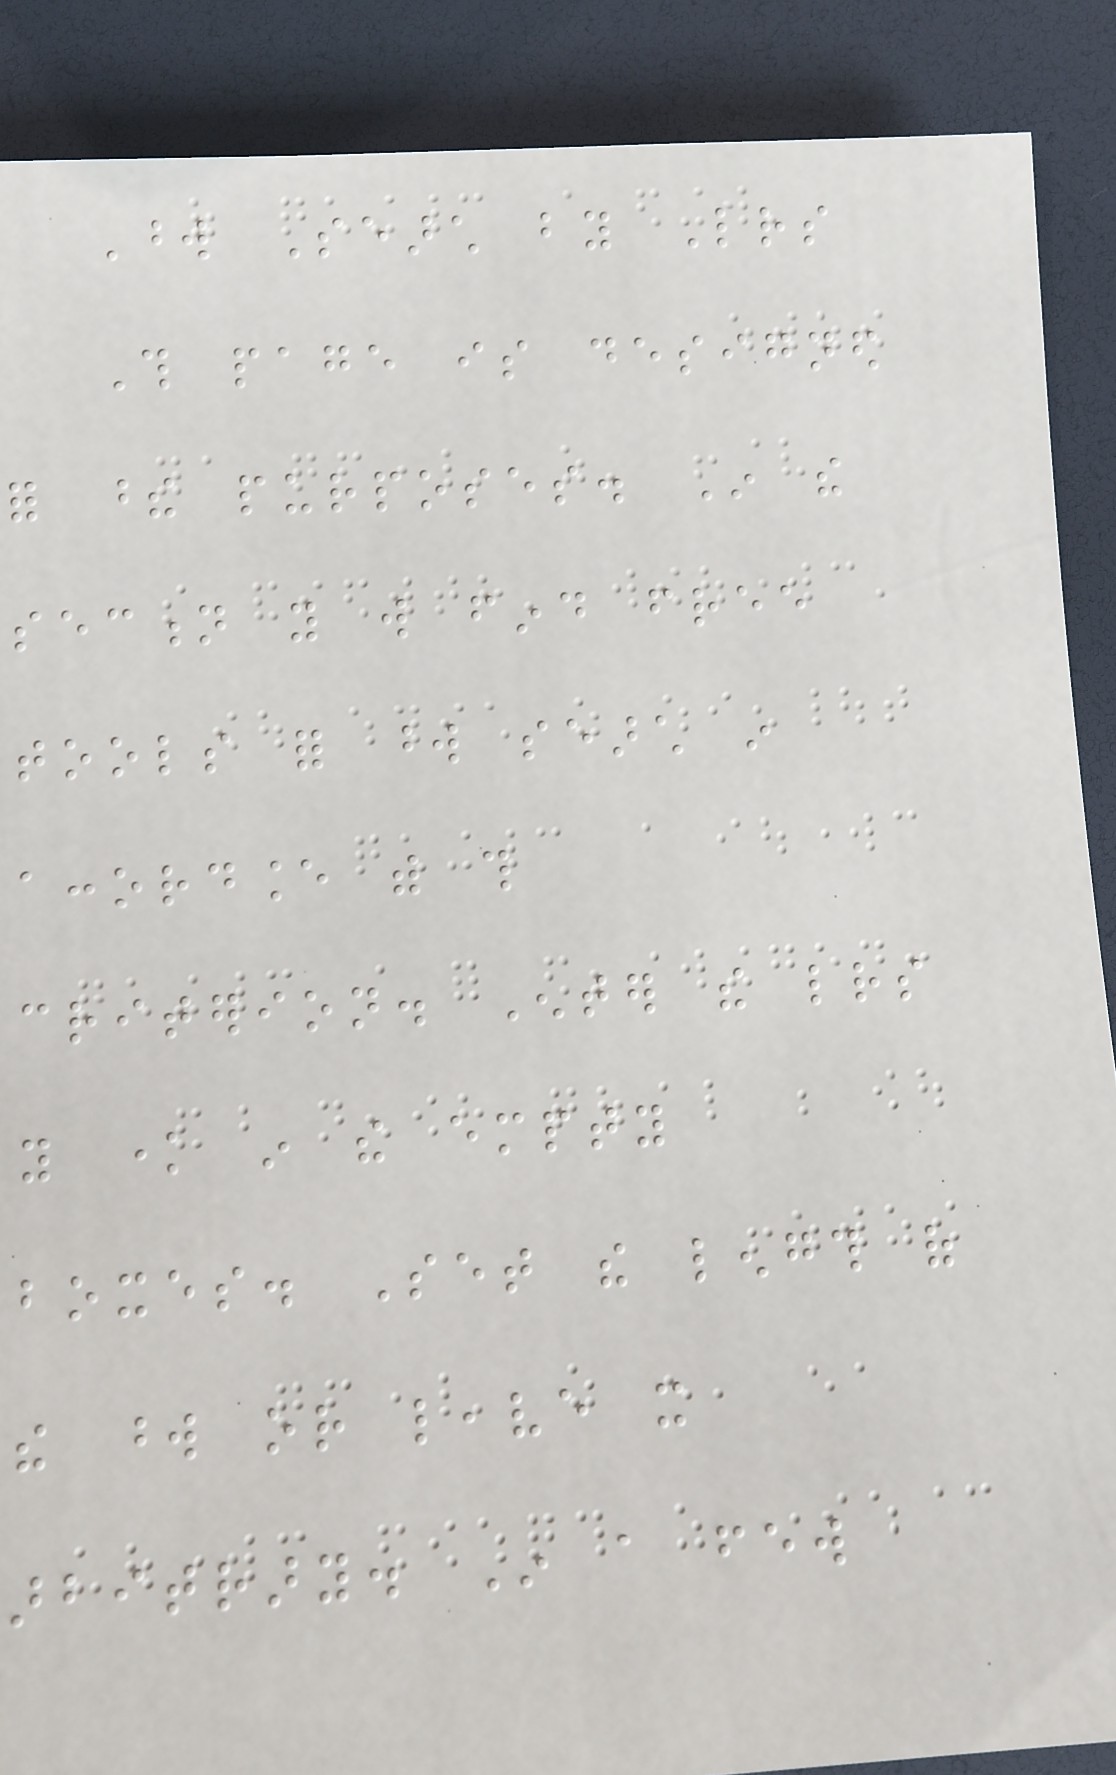Word Search by Letters
This page is designed
for these purposes. In the
section you will find free
tools for word search in
accordance with this
criterion. Enter the letters
you know in the empty
boxes. Set the length of
the word or leave it
arbitrary. In a few
